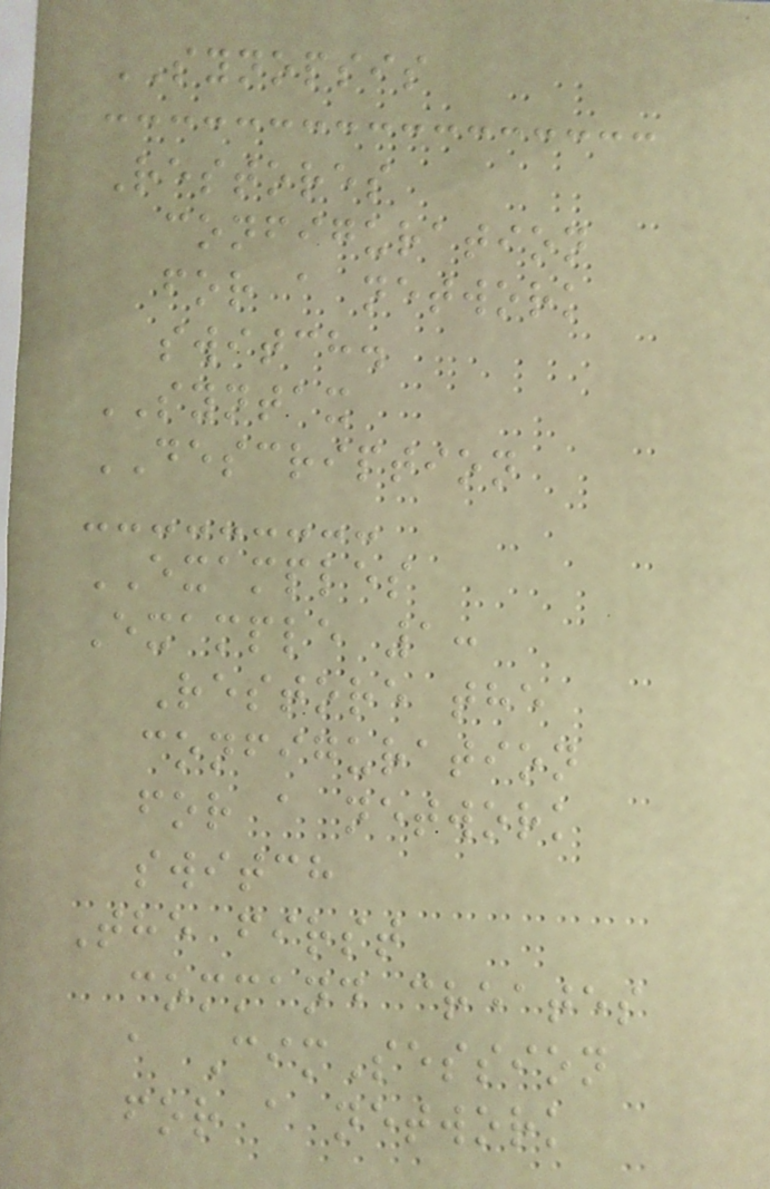SYNOPSIS
Restores
configuration
for a network
switch.
SYNTAX
DESCRIPTION
EXAMPLES
Example 1:
Restore the
configuration
for a network
switch
The first
command creates
a CimSession
for a network
